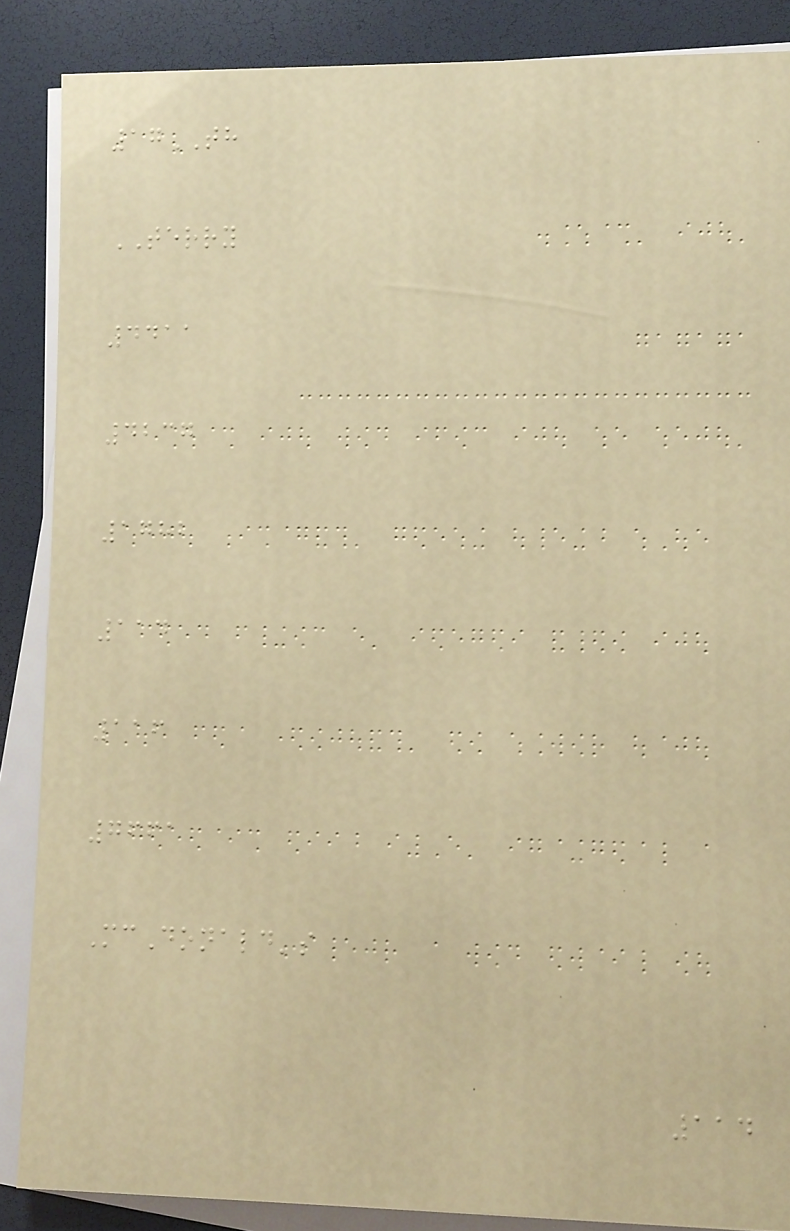17TH
TERRY
4411
4237
1782
114
116
7661
McDonald's
114
